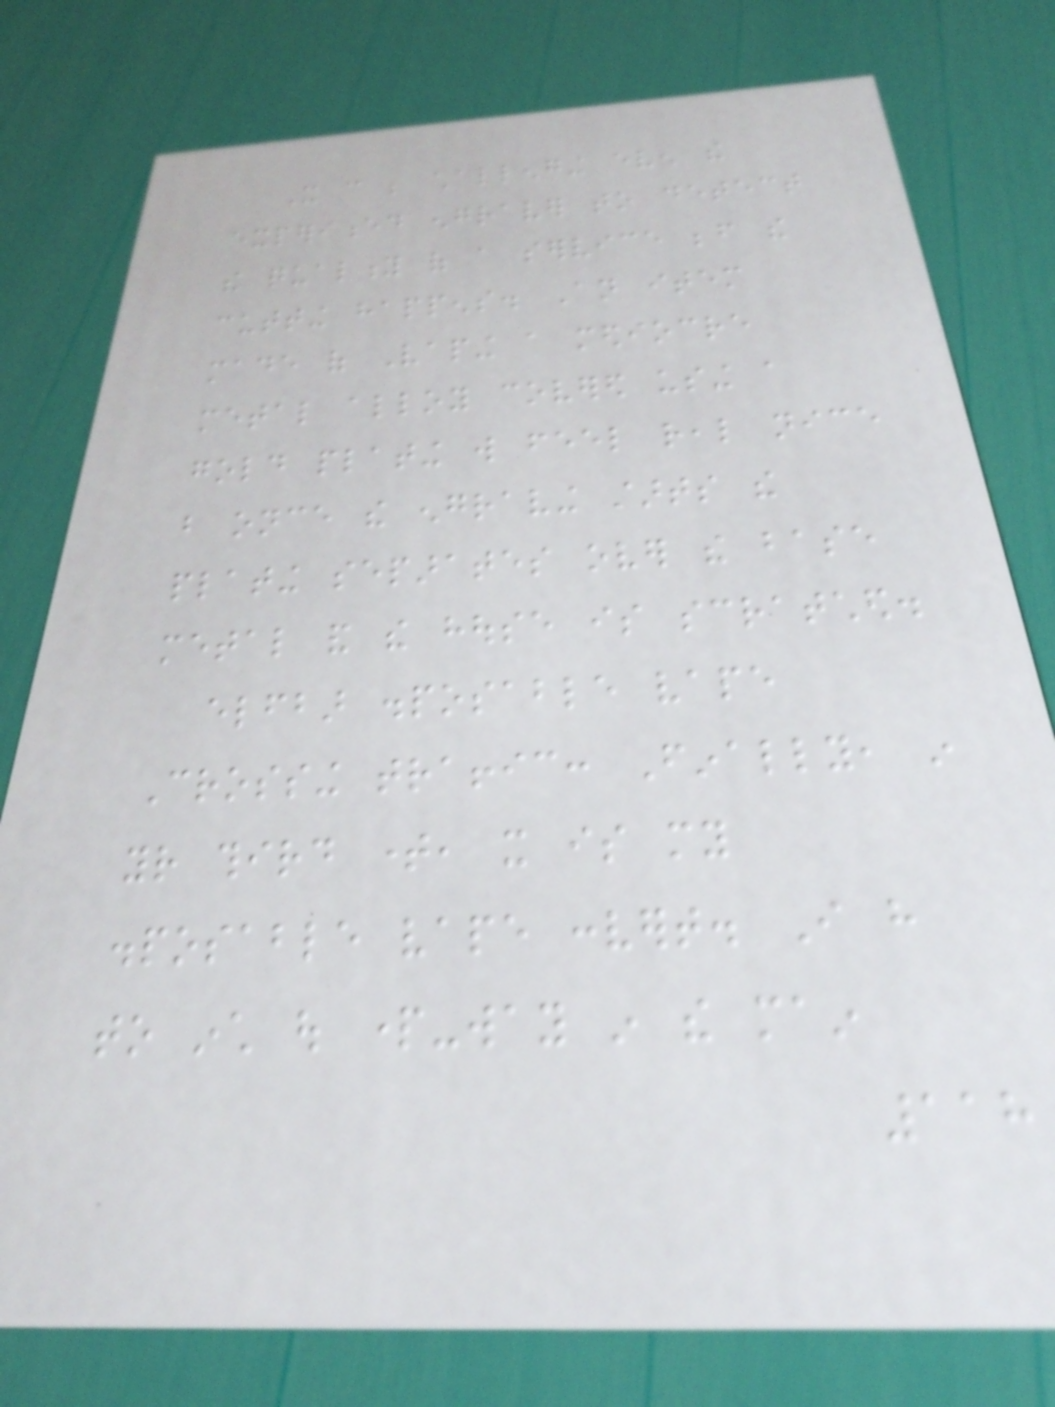It can be challenging even the
experienced engraver to detect
the quality of a service before the
cutting happens. An item
made of Vaping a mediocre
metal alloy covered using a
gold plating will feel real nice
but once the engraving starts the
plating separates over the base
metal and the house is scratched.
elfbar disposable vape
Crossing traffic: Finally, in
your third time, it is my
disposable vape convert. I have
to inch out part-way in the main
118
